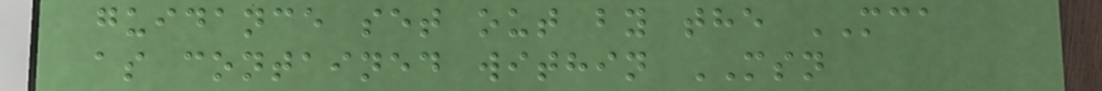guidance set out by the MCA
as contained within MSN
